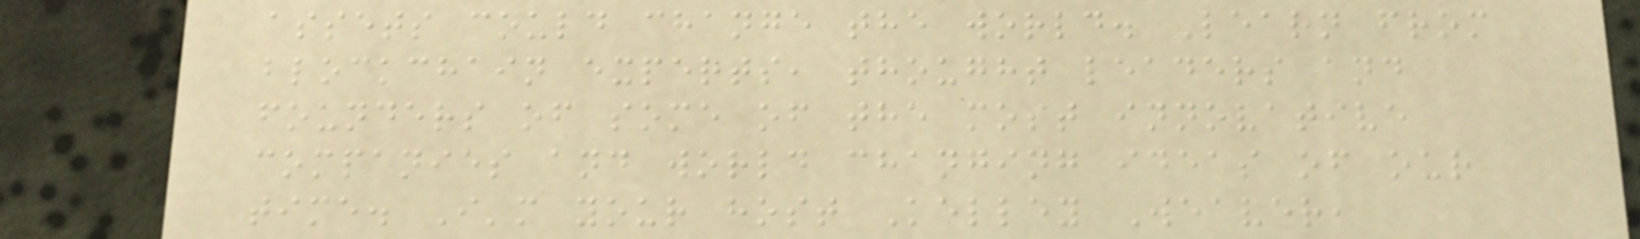assets could change the world. Learn from
blockchain experts, thought leaders and
founders of some of the most innovative
companies and world changing ideas of our
time. I'm your host Kelley Weaver,
